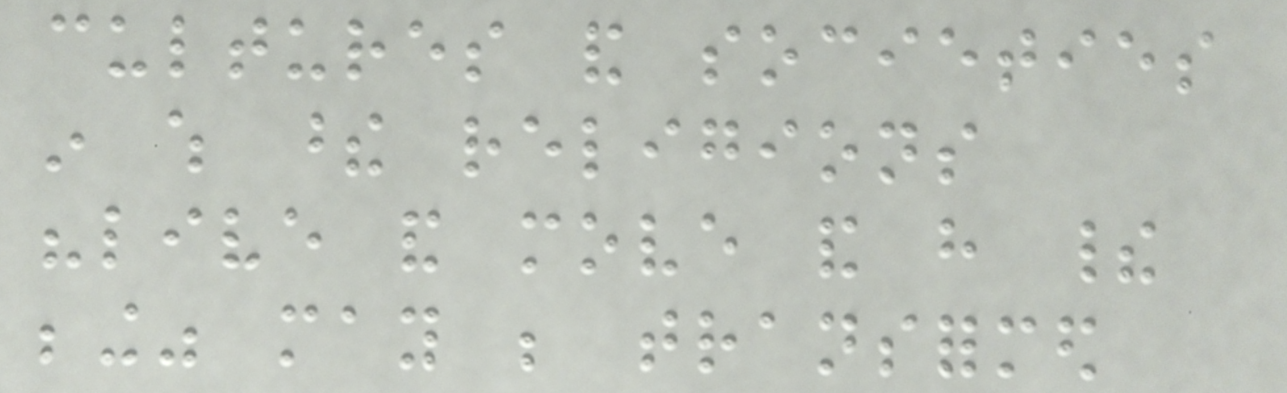cultures and societies
in which these religions
"live and move and have their
being" may be transformed
